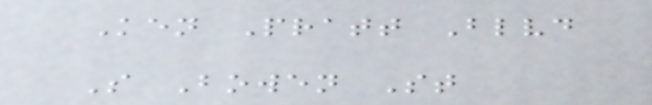Ken Pratt Blvd
S Bowen St
